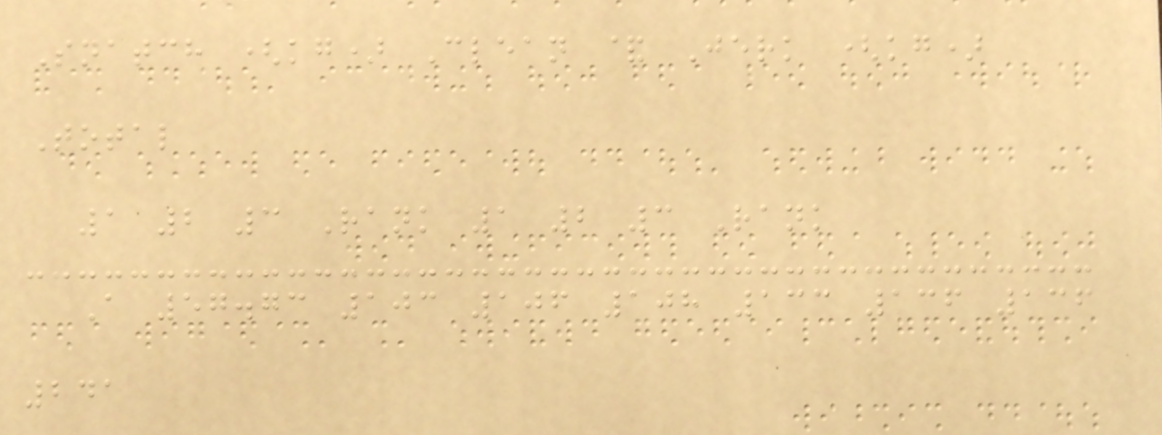Snatch (kg) Clean & Jerk (kg)
Total
1 2 3 Rank 1 2 3 Rank
A 57.73 103 106 108 133 136 136
241
